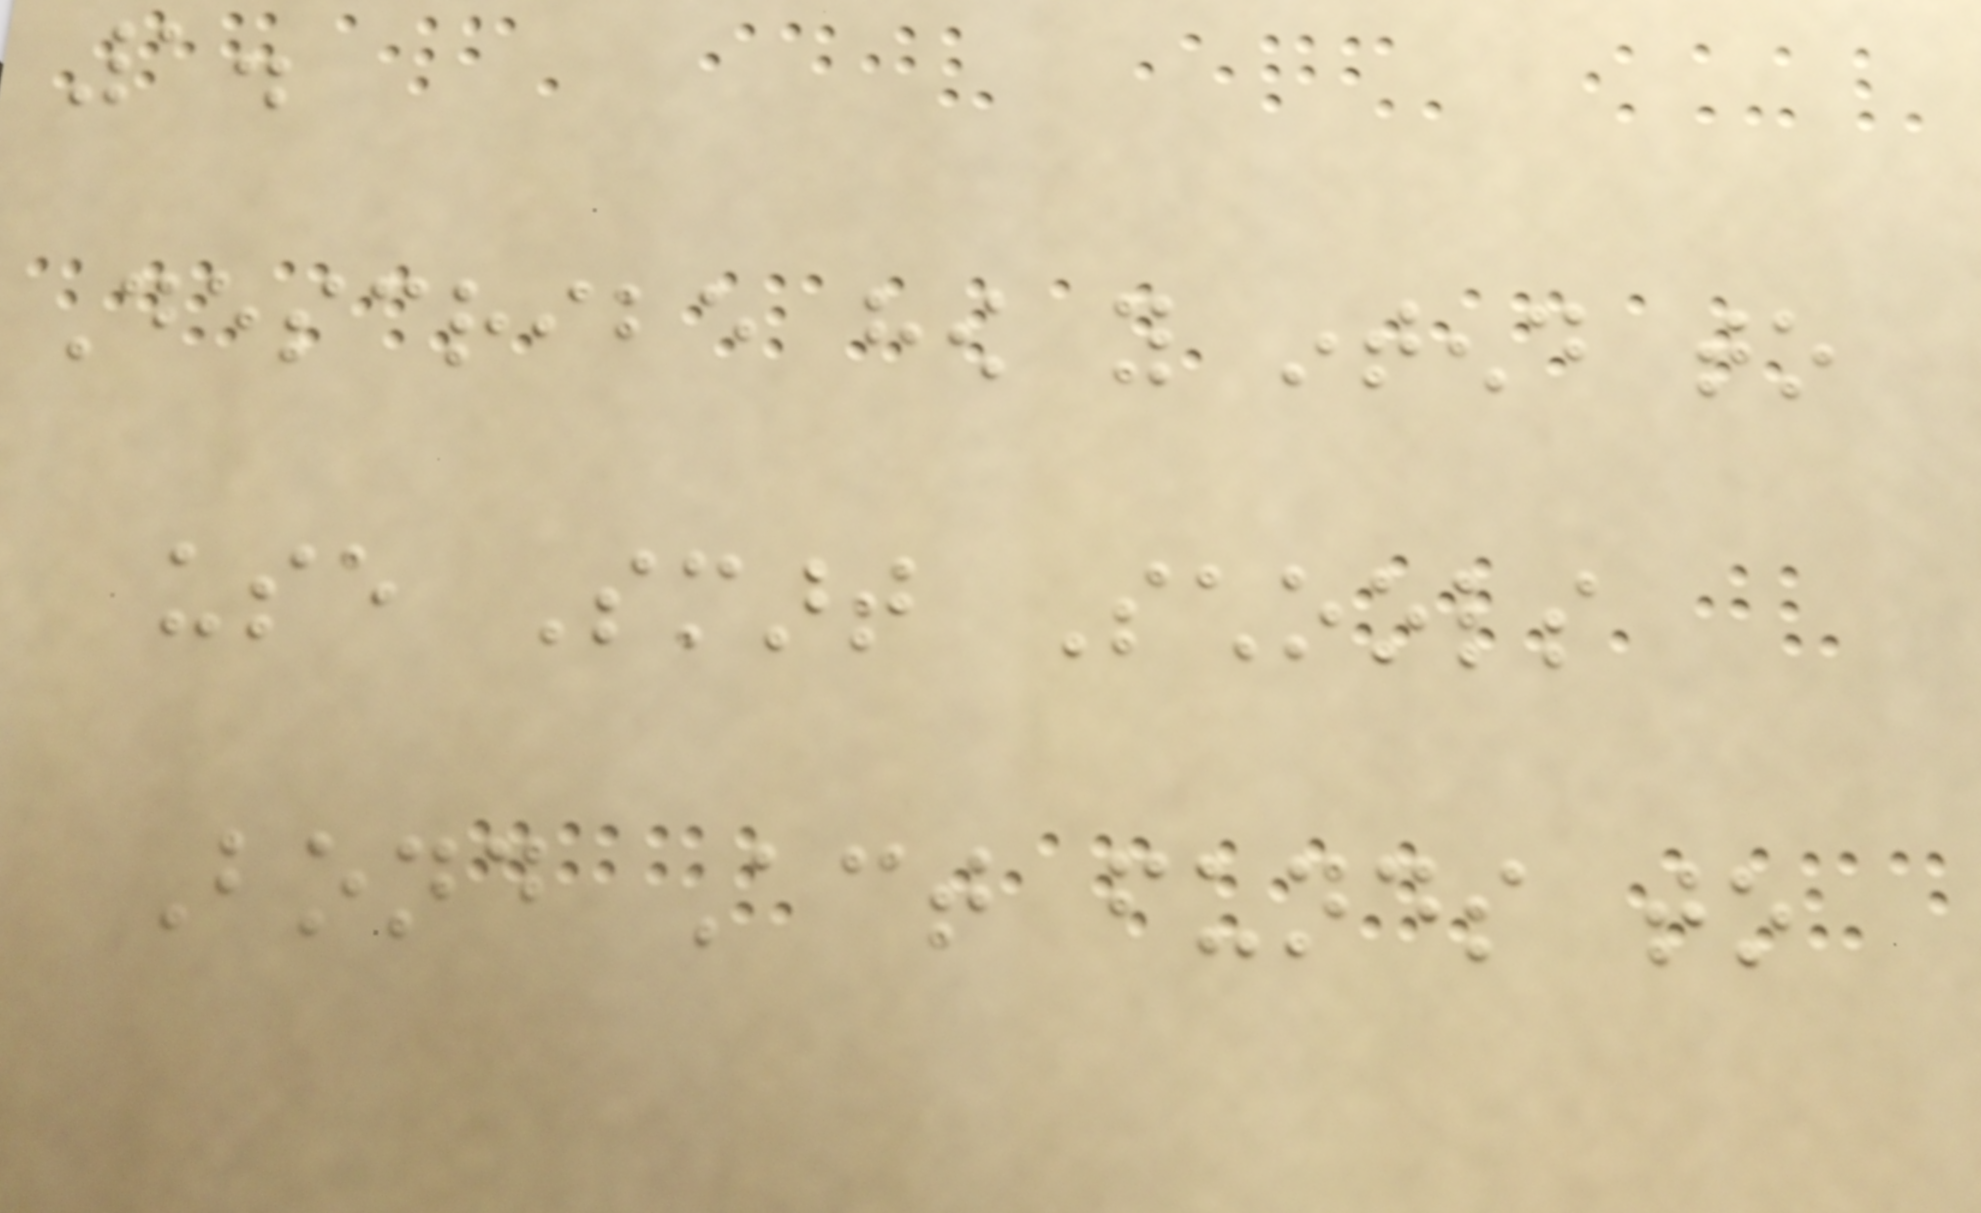1.
Describe how you intend to
use Smart Schools
Bond Act funds to
